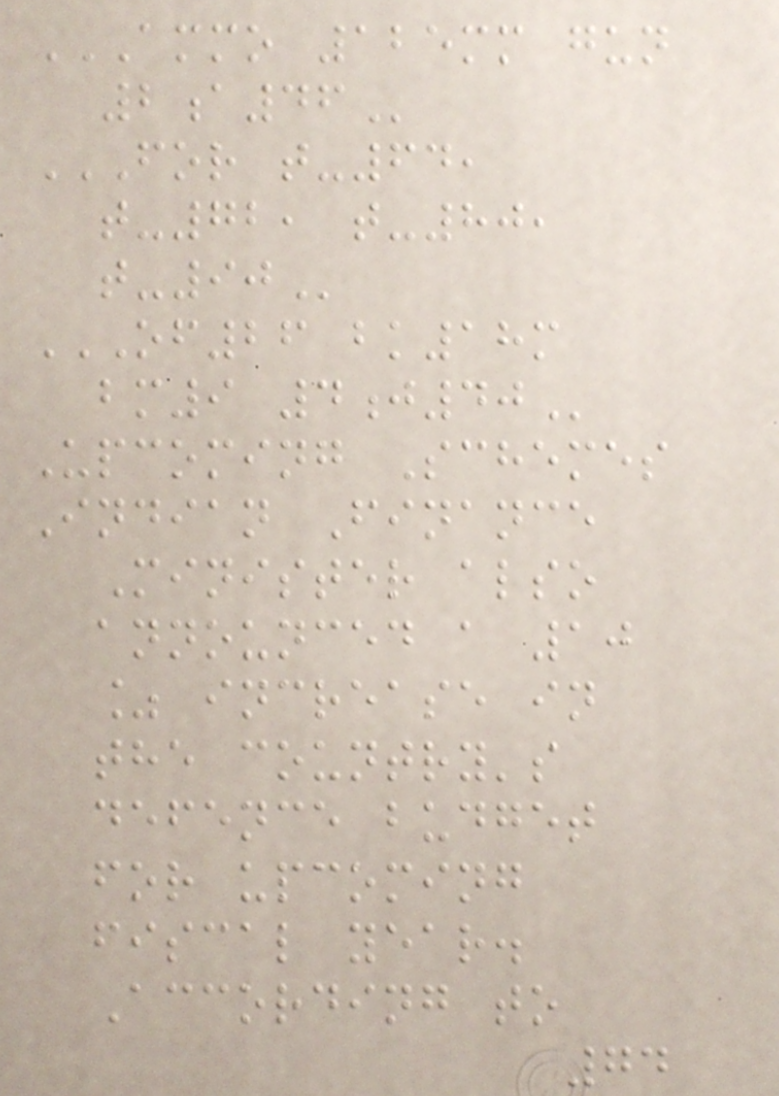AMMO 125MM GUN
2A46
FOR T-64,
T-72, T-80,
T-90
OF26 BK18M
BM9 4J40
Upcoming Schemes
Indian Finance
Minister also
announced a 10
% increase in
the country's
defence budget
for upcoming
fiscal year.
According to
74
